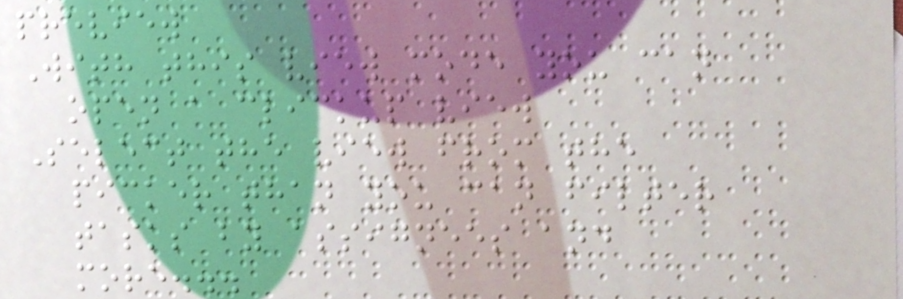preview
With this view mode you can
open a clickup view
Select the view from the
picker than you can filter
tasks by assignees and
more...
